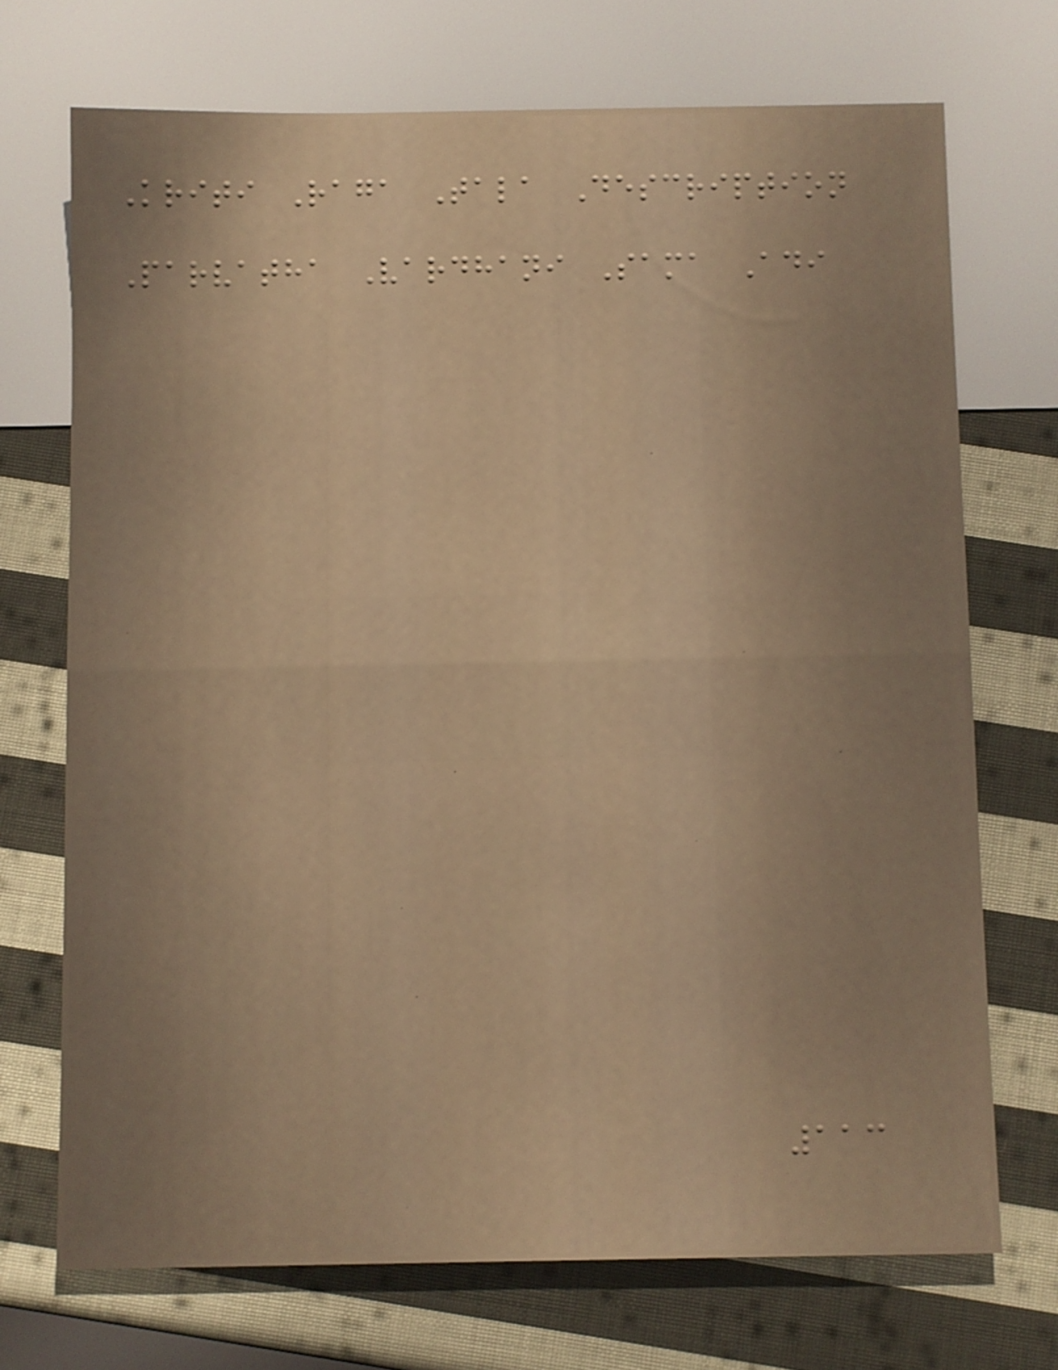Kriti Raga Tala Description
Parvatha Vardhani Sama Adi
113
